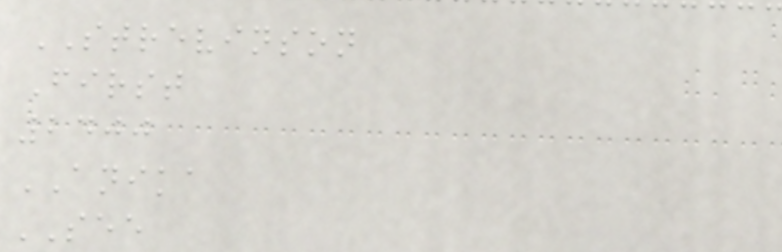STREVINSON
First
2400
ANIKA
SEE
